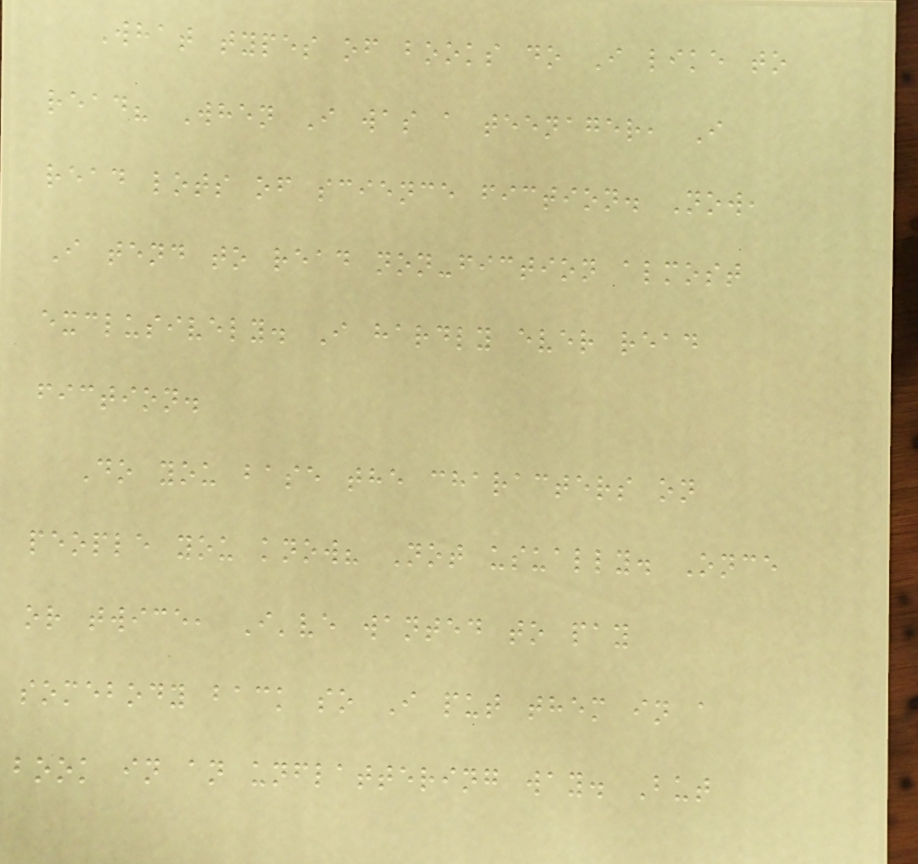What types of books do I like to
read? When I was a teenager, I
read lots of science fiction. Now,
I tend to read non-fiction almost
exclusively. I hardly ever read
fiction.
Do you base the characters on
people you know? Not usually. Once
or twice, I've wanted to pay
somebody back so I put them in a
book in an unflattering way. But
